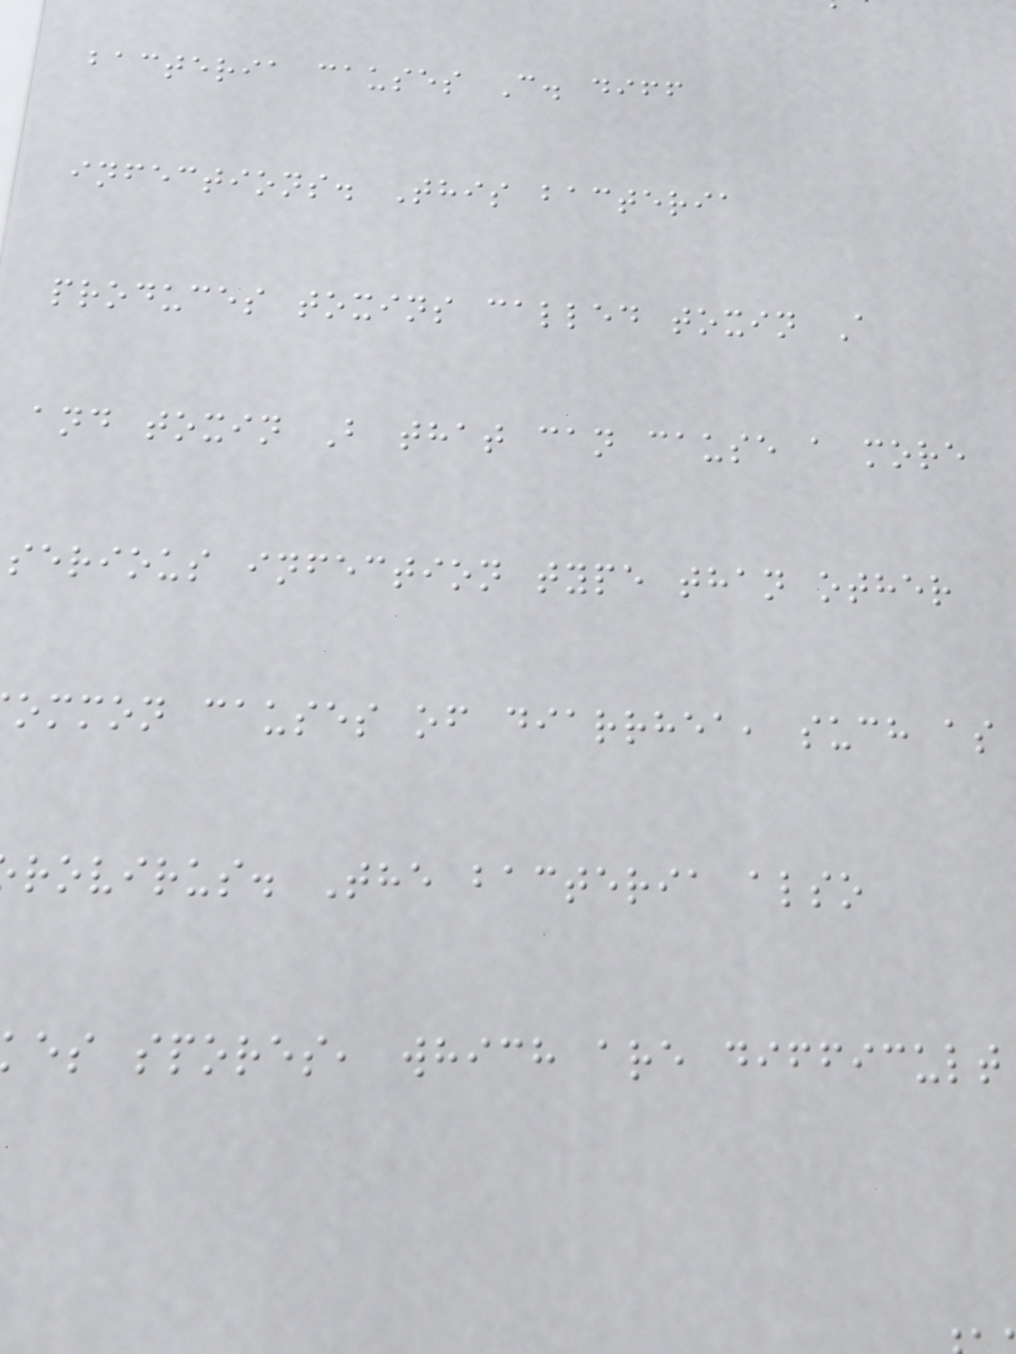bacteria causes C. diff
infections. This bacteria
produces toxins called toxin A
and toxin B that can cause a more
serious infection type than other
ommon causes of diarrhea, such as
rovirus. The bacteria also
es spores, which are difficult
